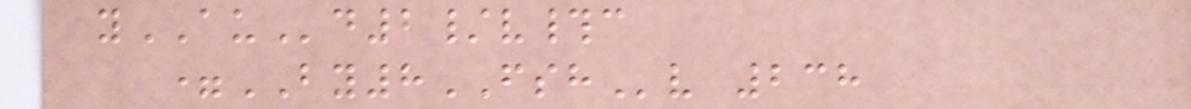yAUd2/v#c
=BY8FSHv 238
